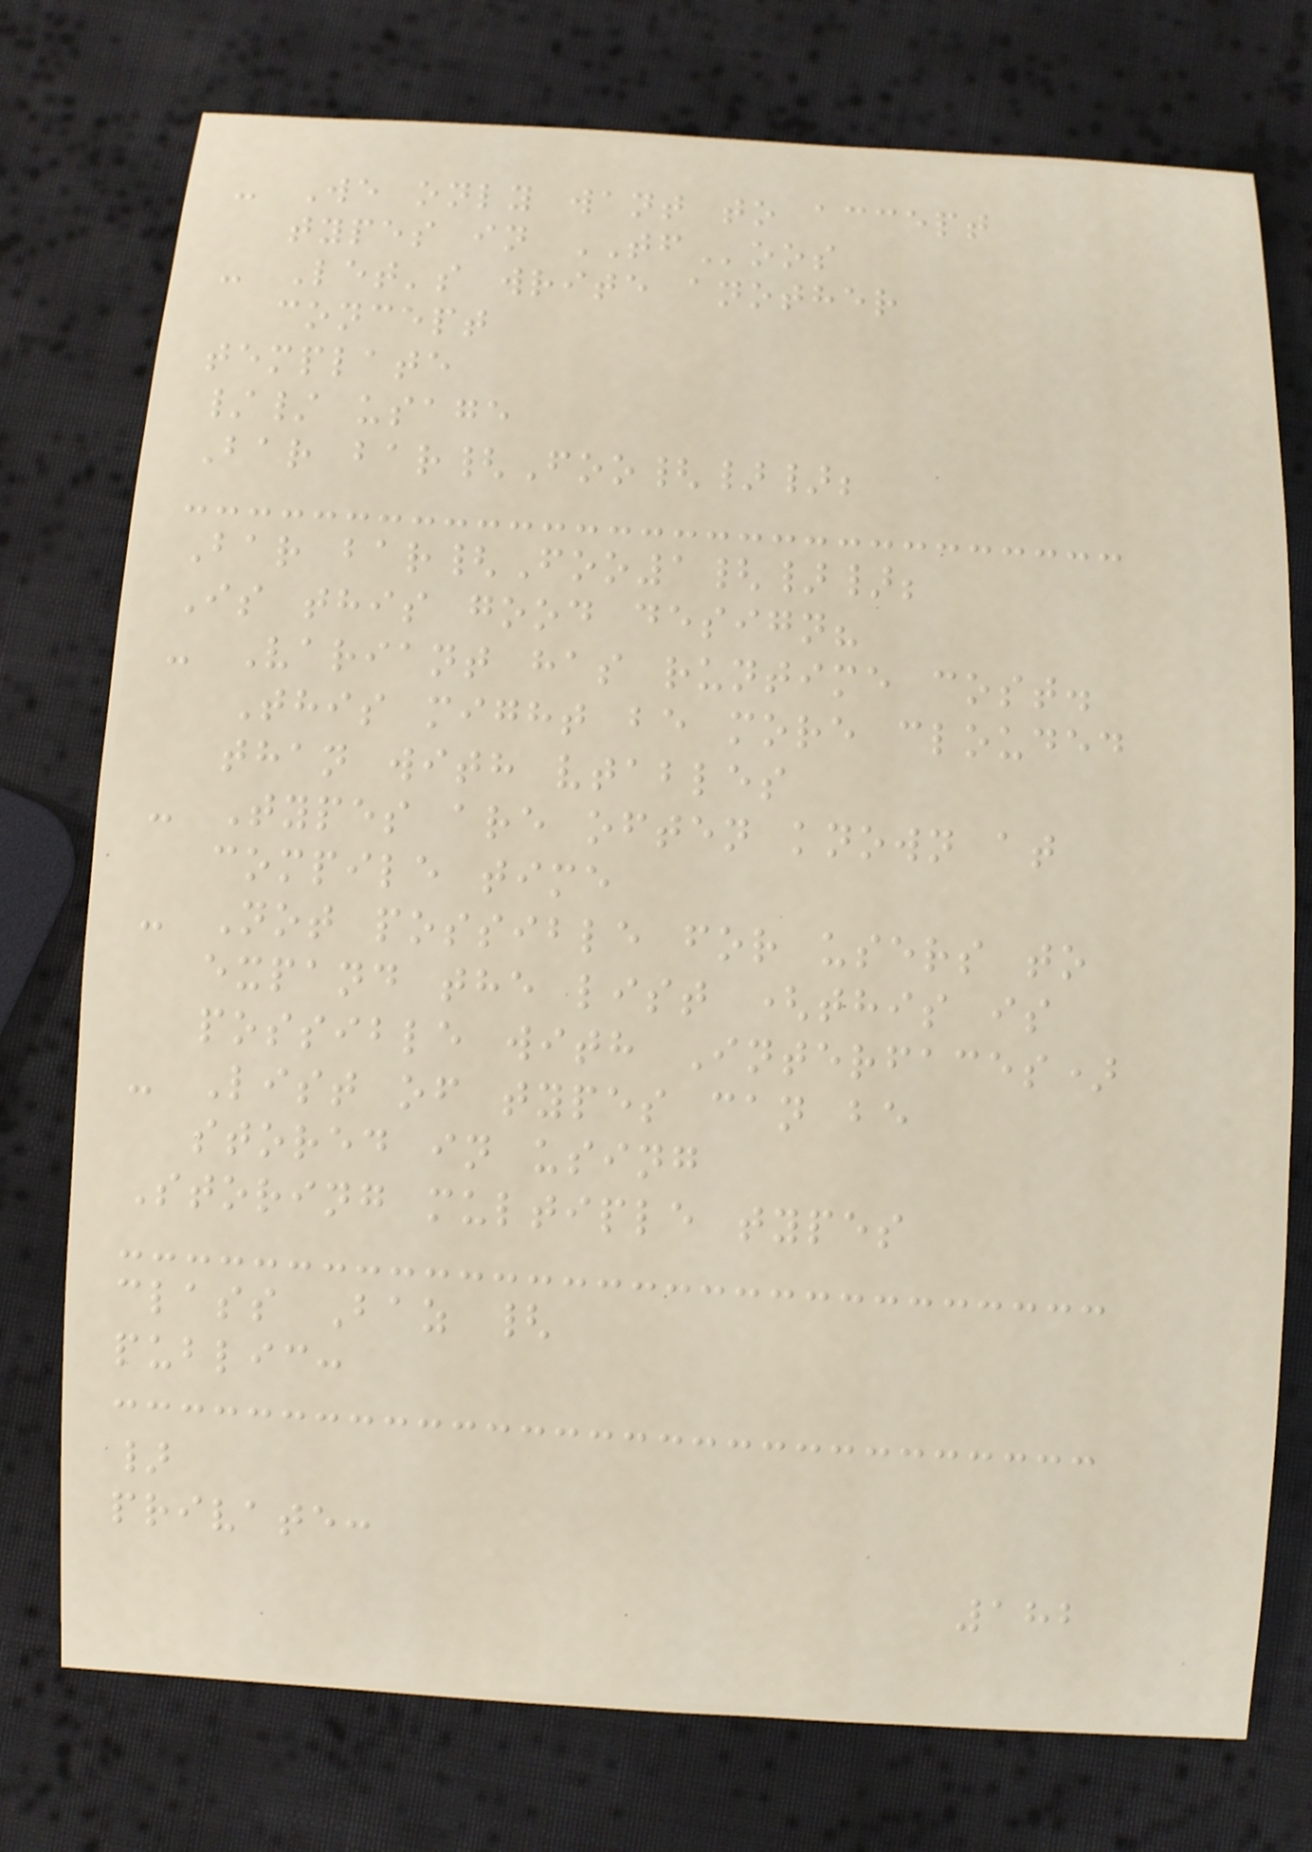- We only want to accept
types in TFoos
- Let's write another
concept
template
// usage
Bar bar{Foo{}};
Bar bar{Foo1{}};
Is this good design?
- Variant has runtime cost.
This might be more clouded
than with vtables
- Types are often known at
compile time
- Not possible for users to
expand the list (this is
possible with Interfaces)
- List of types can be
stored in using
Storing multiple types
class Baz {
public:
}
private:
182
